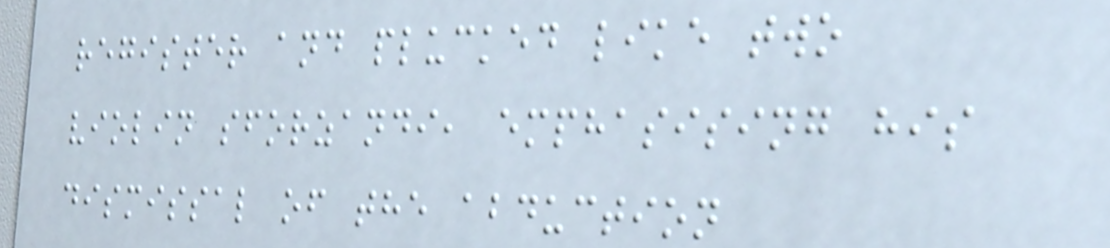register and plucked like two
violin sforzandi, emphasising his
dismissal of the abduction
